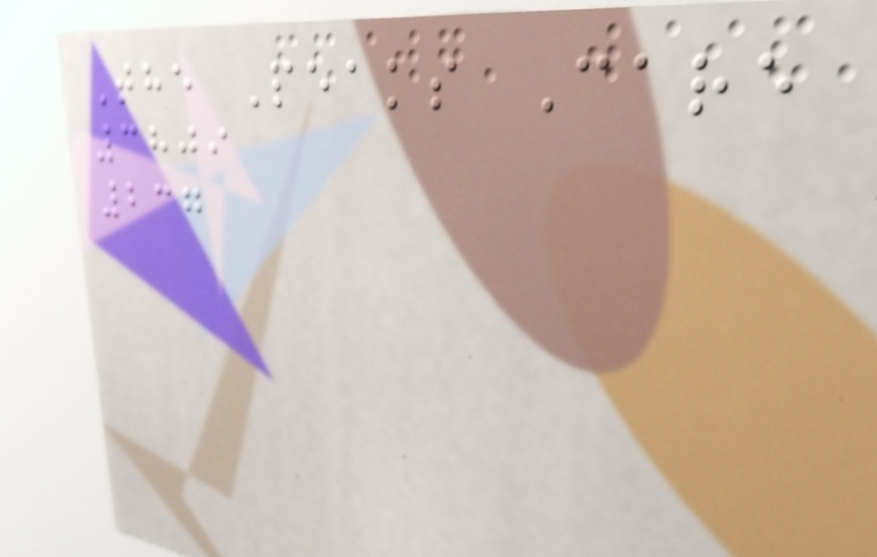The Peaks Care
3809
237
